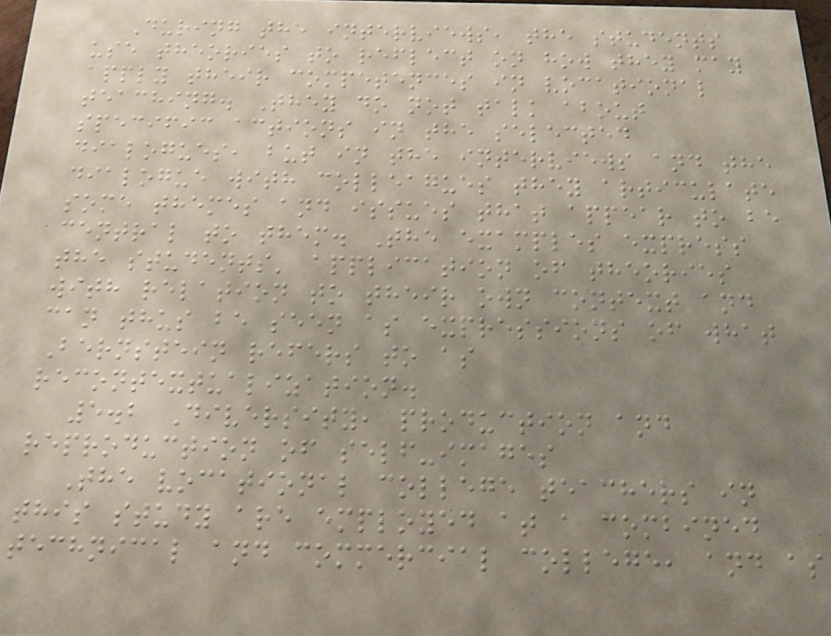During the interviews, the students
use theories to reflect on how they may
apply their competences in vocational
teaching. They do not talk about
specific actions in the selected
dialogues, but in the interviews and the
dialogue with colleagues they articulate
some themes and issues that appear to be
central to them. The examples express
the students' application of theories
with relation to their own context and
can thus be seen as expressions of what
Bernstein refers to as
recontextualization.
5.2 Diversity, production and
reproduction of self-images
The vocational college teachers in
this study are employed at a combined
technical and commercial college, and as
